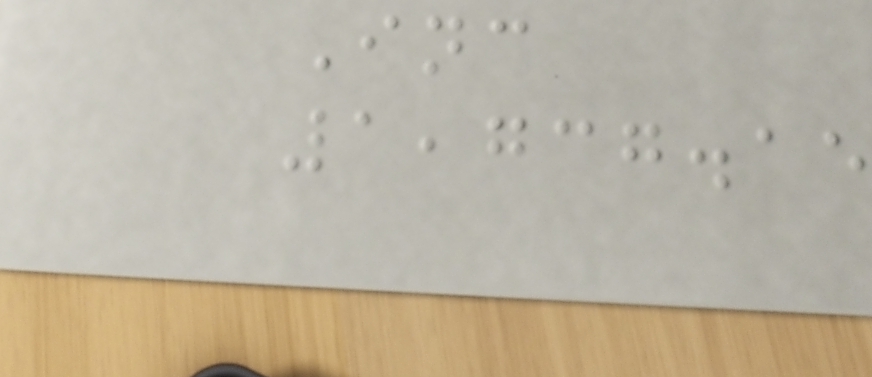Inc
1,737.15
